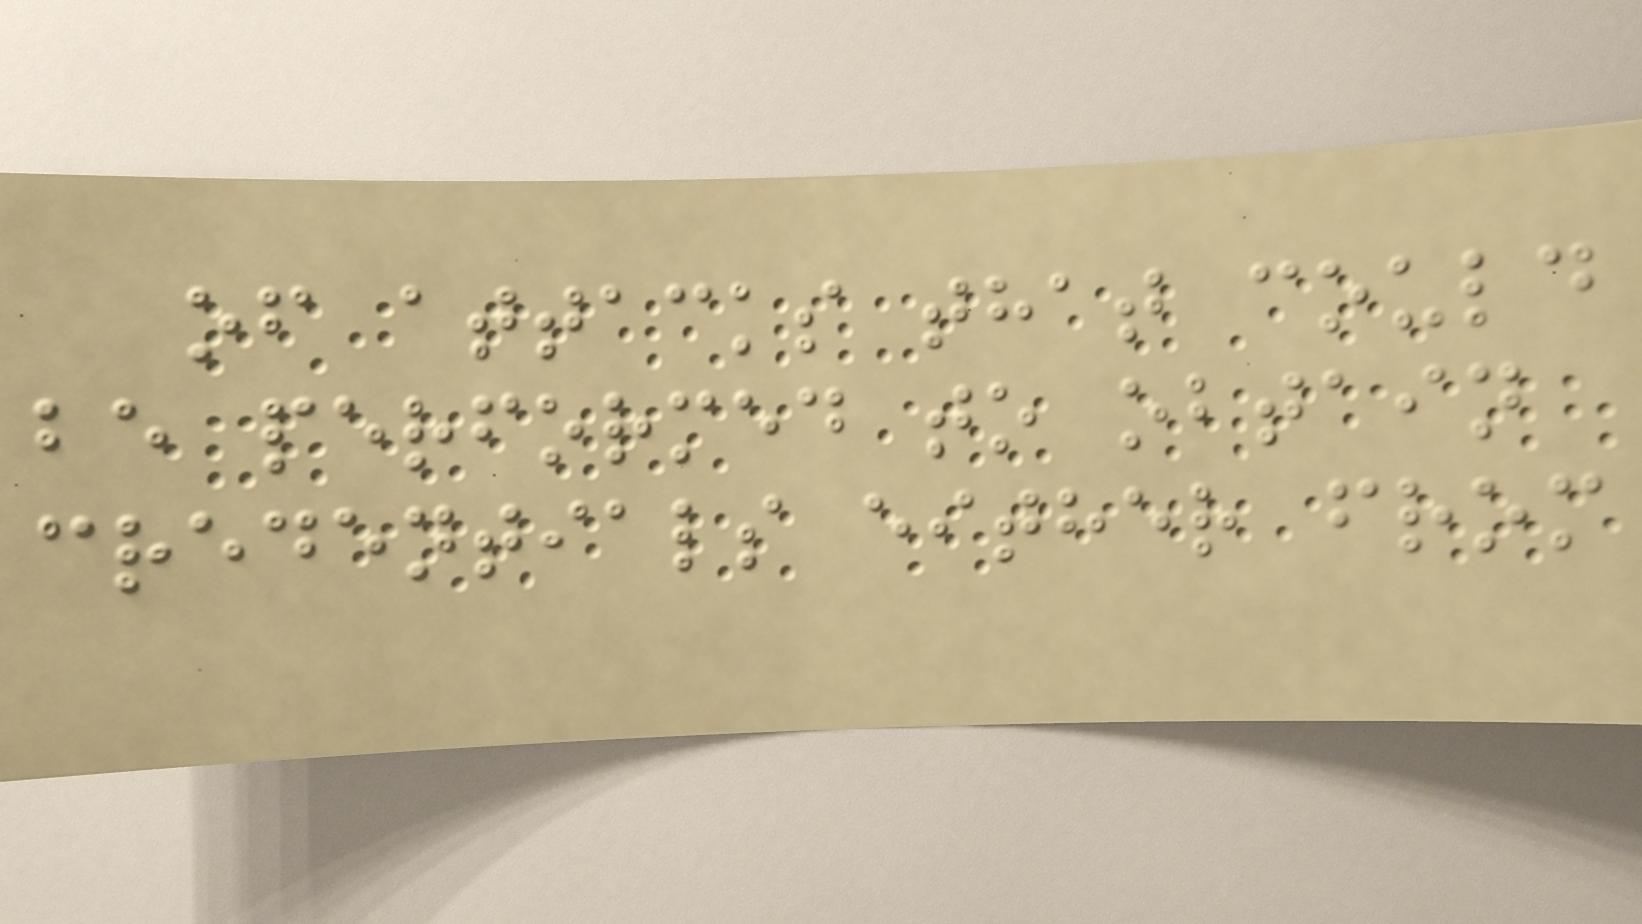of attacks that could
be performed to obtain
credentials either from
